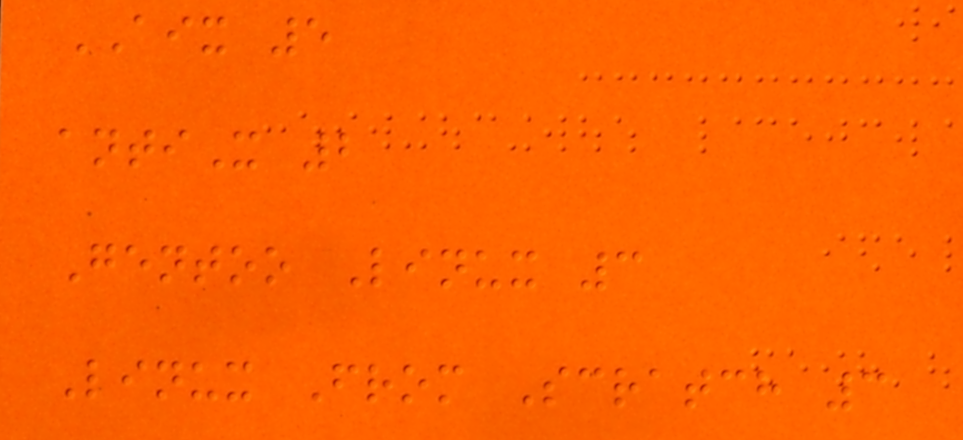AIX 5
antiX 2
Gentoo Linux 3
Linux From Scratch 3
